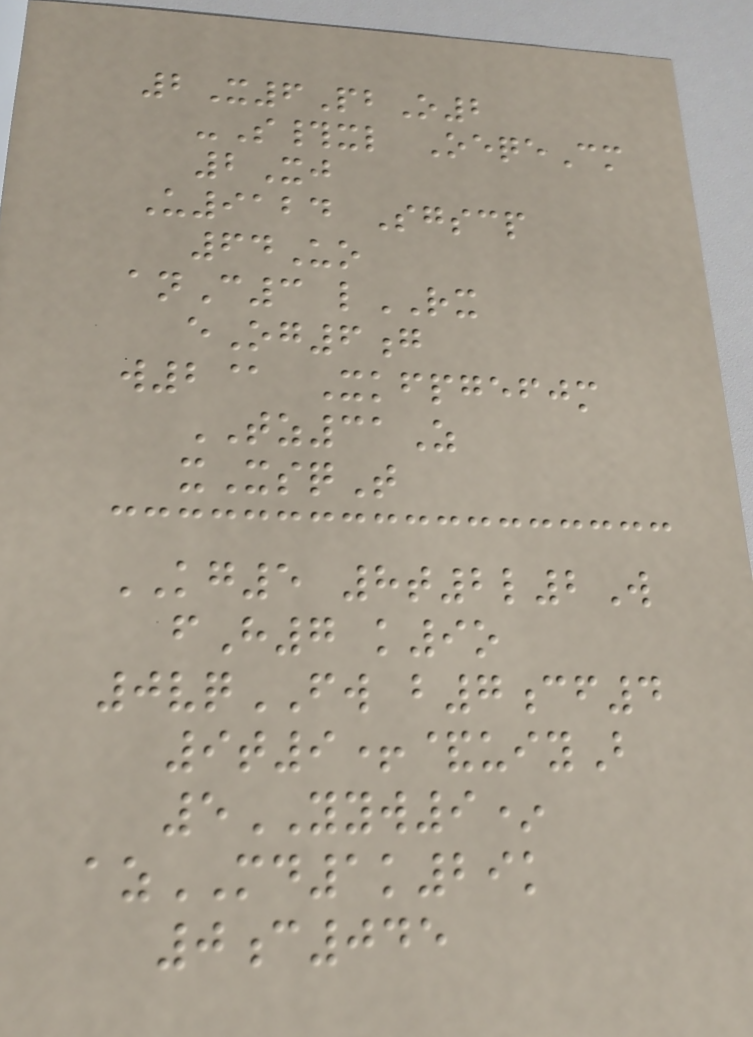2X6PbO2
-S#xl OeqeCm
2Xj
U9124 Sgscp
64Uo
anC3 lRX
eOg6g
w2@ Xkfpgefjm
TZ31Z
xXsqT
KG5 8t2l2W
fH7 k9o
0vqFW b7cf4
9t9+&uiyB
5YYW9*
azMD1k29k
0c045
